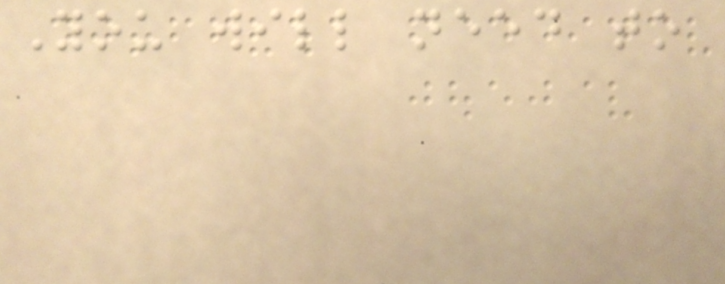You will need to
